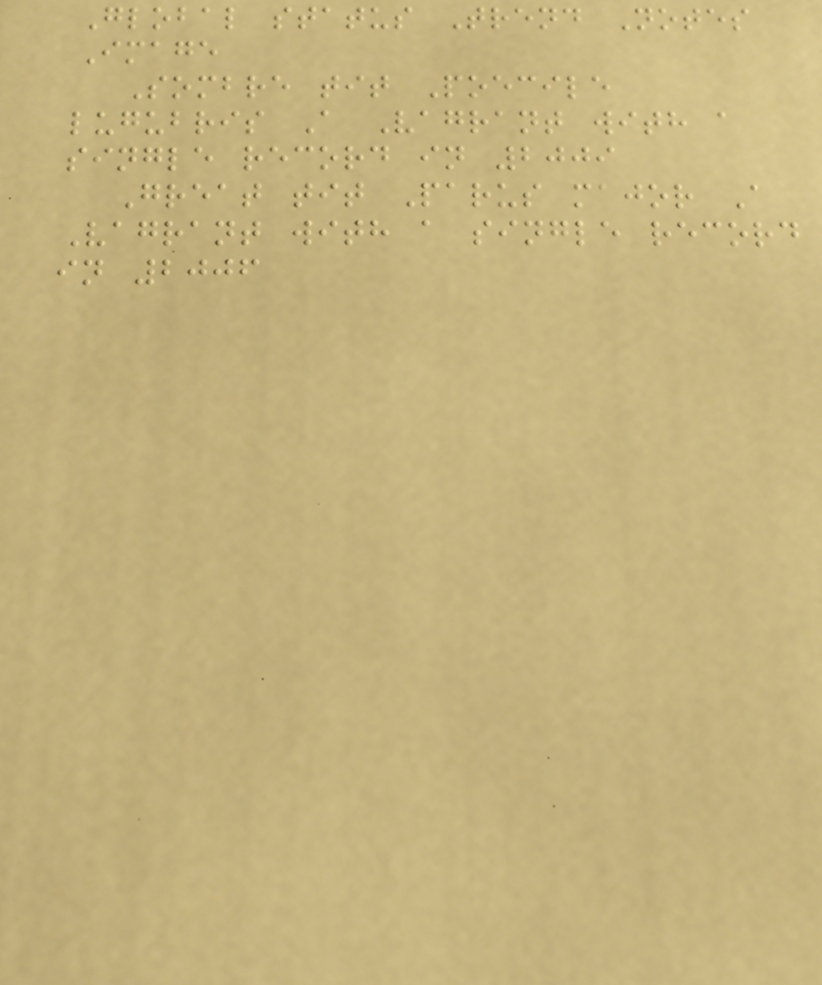Global status Trend Notes
Image
Sombre tit Poecile
lugubris A Vagrant with a
single record in 2009
Great tit Parus major A
Vagrant with a single record
in 2006
